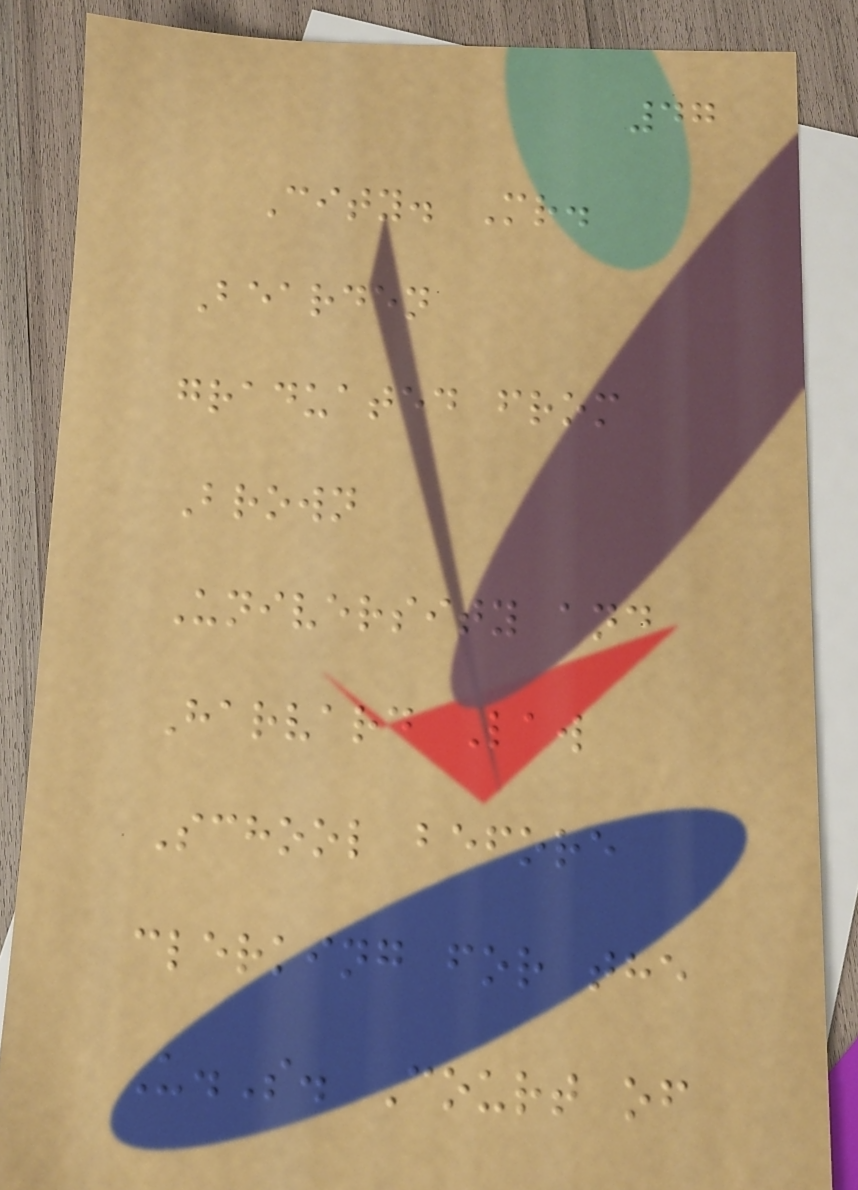47
City. Mr.
Bearden
graduated from
Brown
University and
Harvard Law
School before
clerking for the
U.S. Court of
